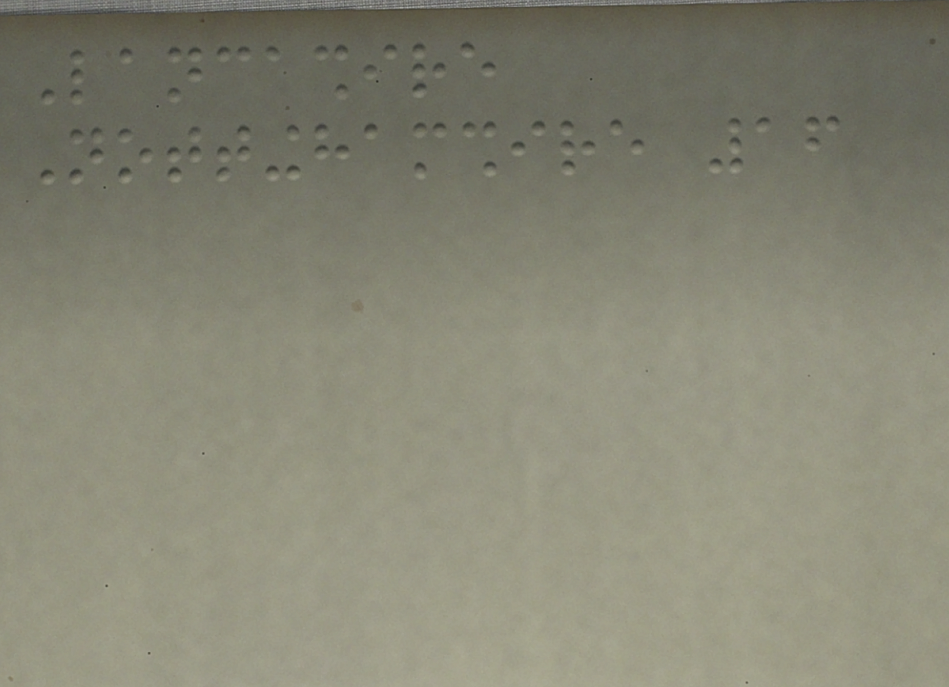Lancashire
Nottinghamshire 16
